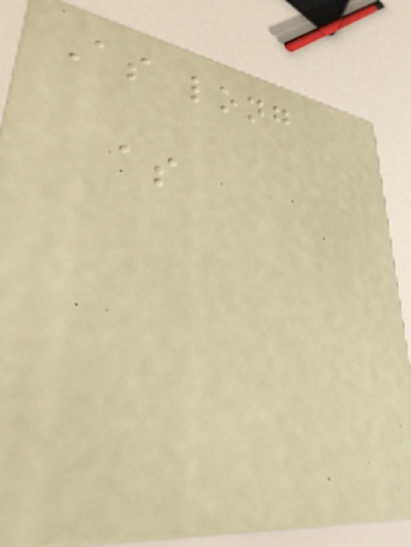As long
as
